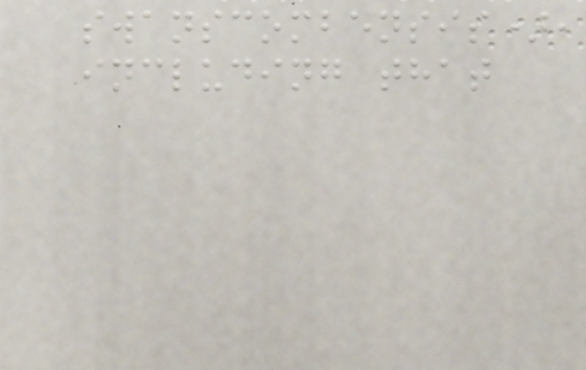swanscombensis),
including that
